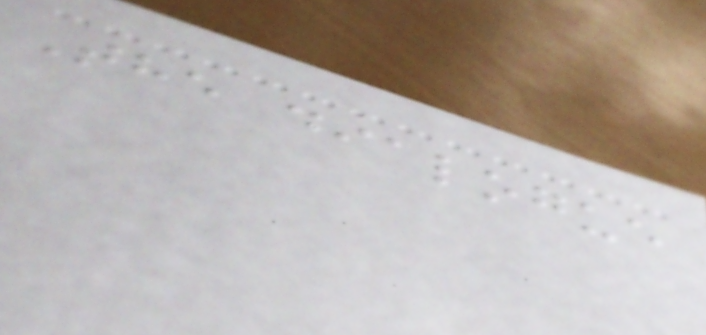The dialogue
